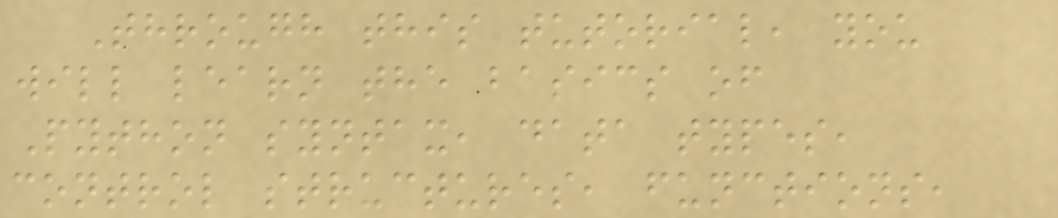Through this tutorial, you
will learn the basics of
Python syntax, data types,
control structures, functions,
